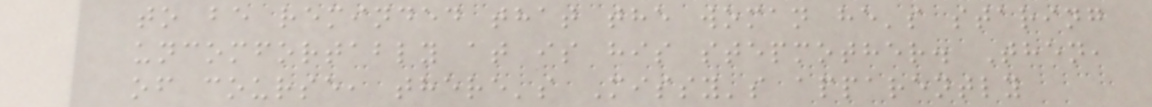to be reminded that the woman he's staring
uncomfortably at is his stepmother. Then,
of course, there's Missy's apparently
